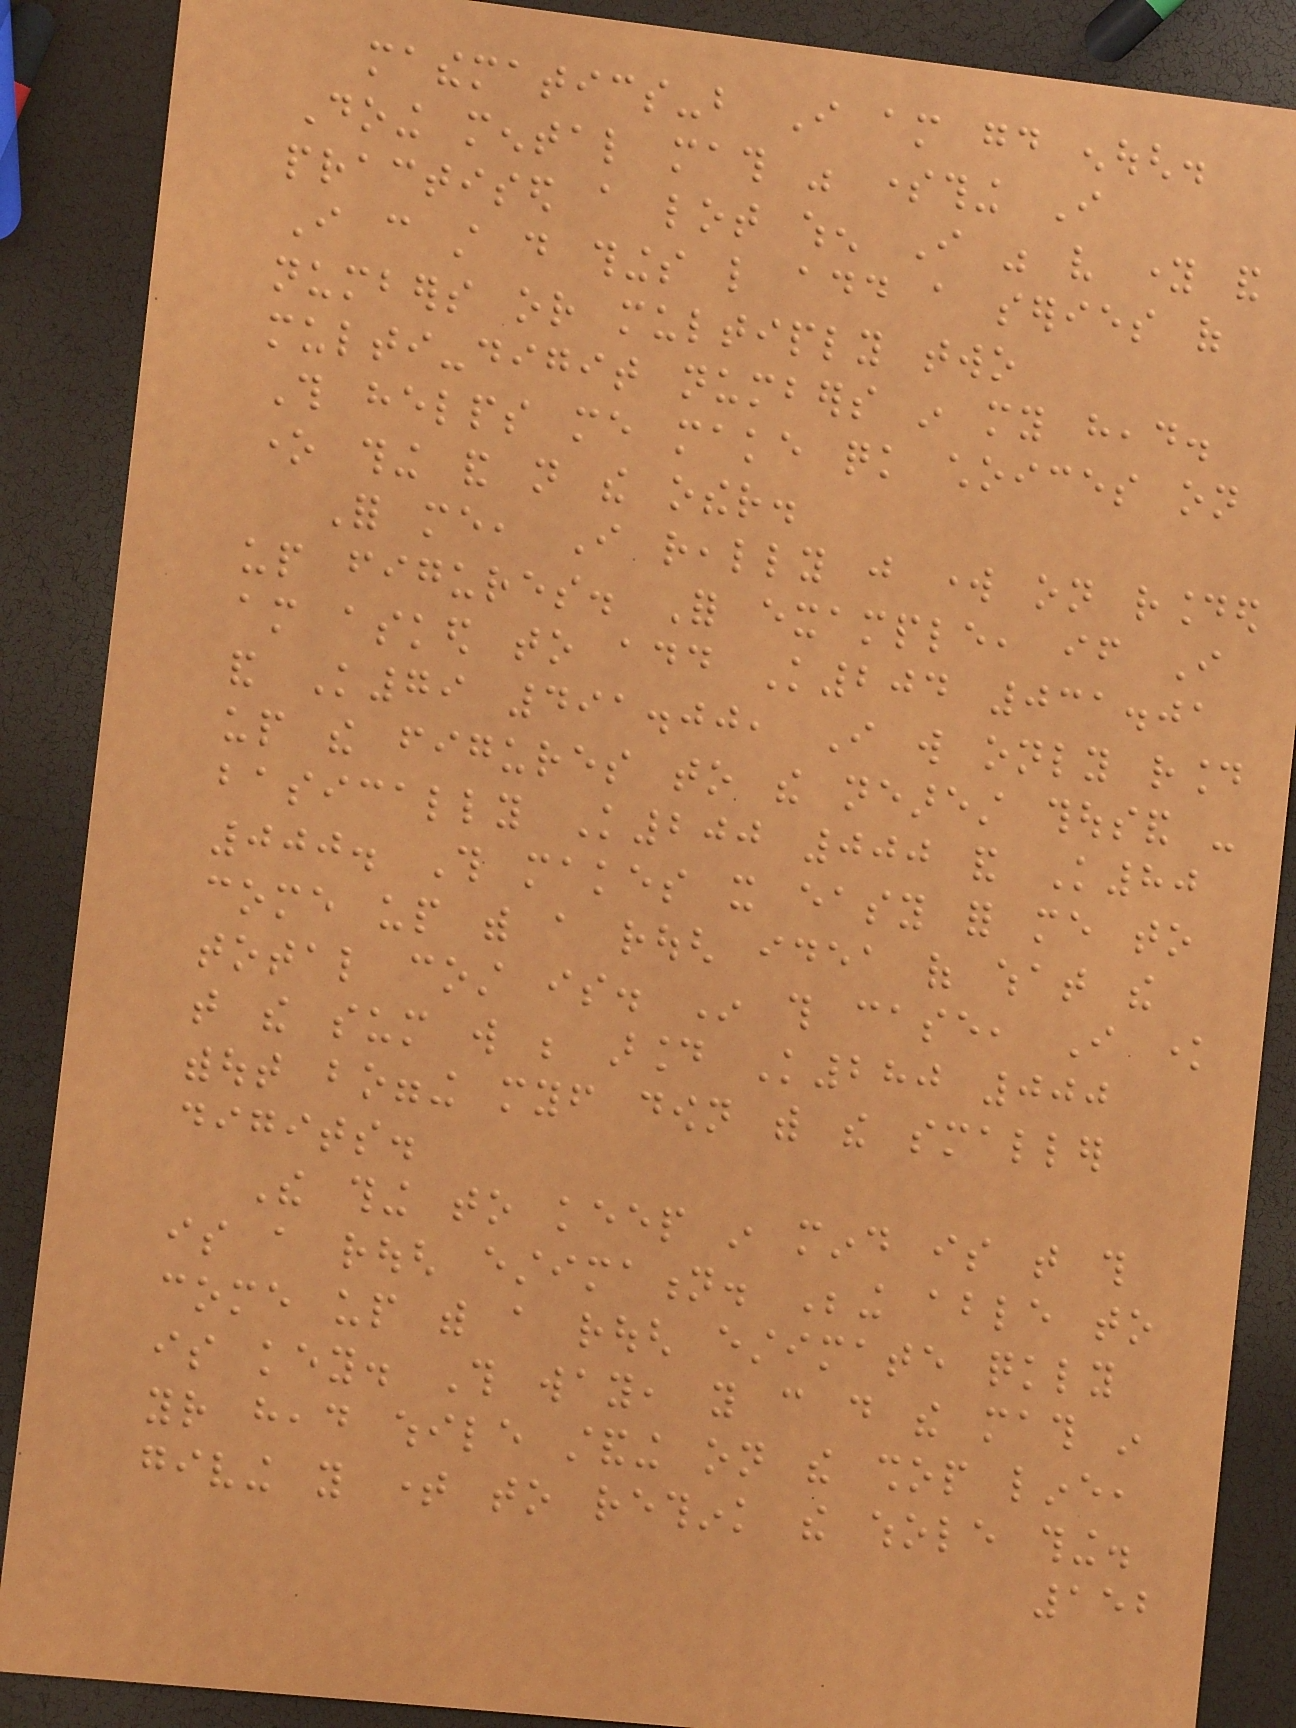mathematics-but I am good enough.
Doing mental math was something I
practised a lot when I was very young and
I can still do things like add a series of
numbers or multiply two
multi-digit numbers in my head.
This helps me make quick choices on
one thing and not the other.
For me, I really just work on rounded
up figures. For example, if I
am asked to add K204 031.01
and K79 491.00, I will only round
up the figures to the nearest thousand -
basically K200 000 and K80
000. This makes it easy for me to
come up with a rough idea of what the
total cost is. In this case, I know
that the sum will be around K280 000
without bogging myself down with the smaller
digits.
The thing to keep in mind is that this
is a rough estimation. Being able to
come up with a rough estimate quickly
is key. This way, you can do the math in
your head while standing on the shop line,
giving you time to rethink the whole thing.
152
